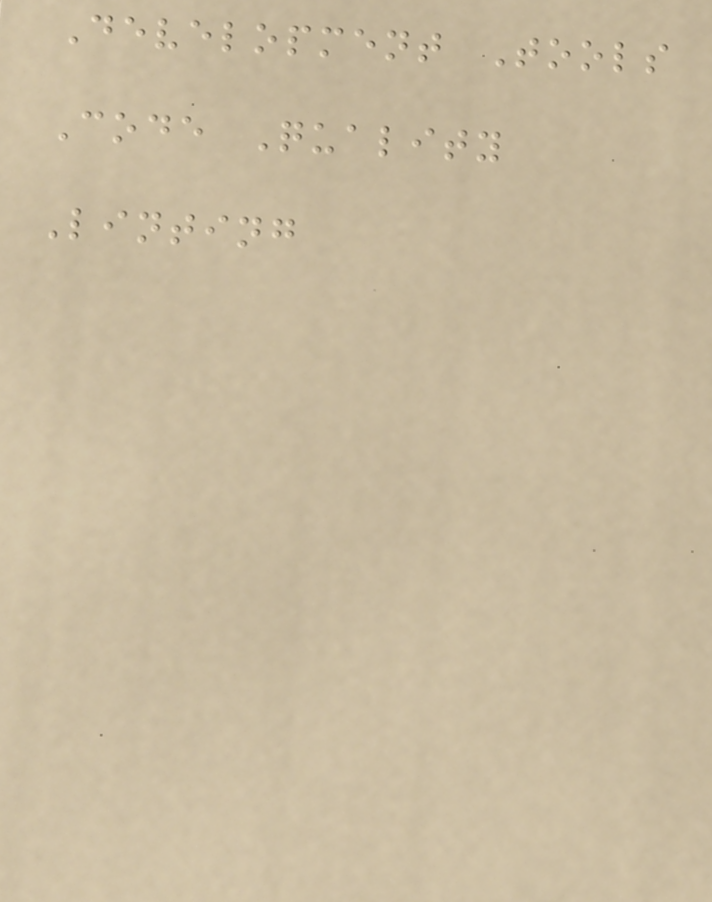Development Tools
Code Quality
Linting
